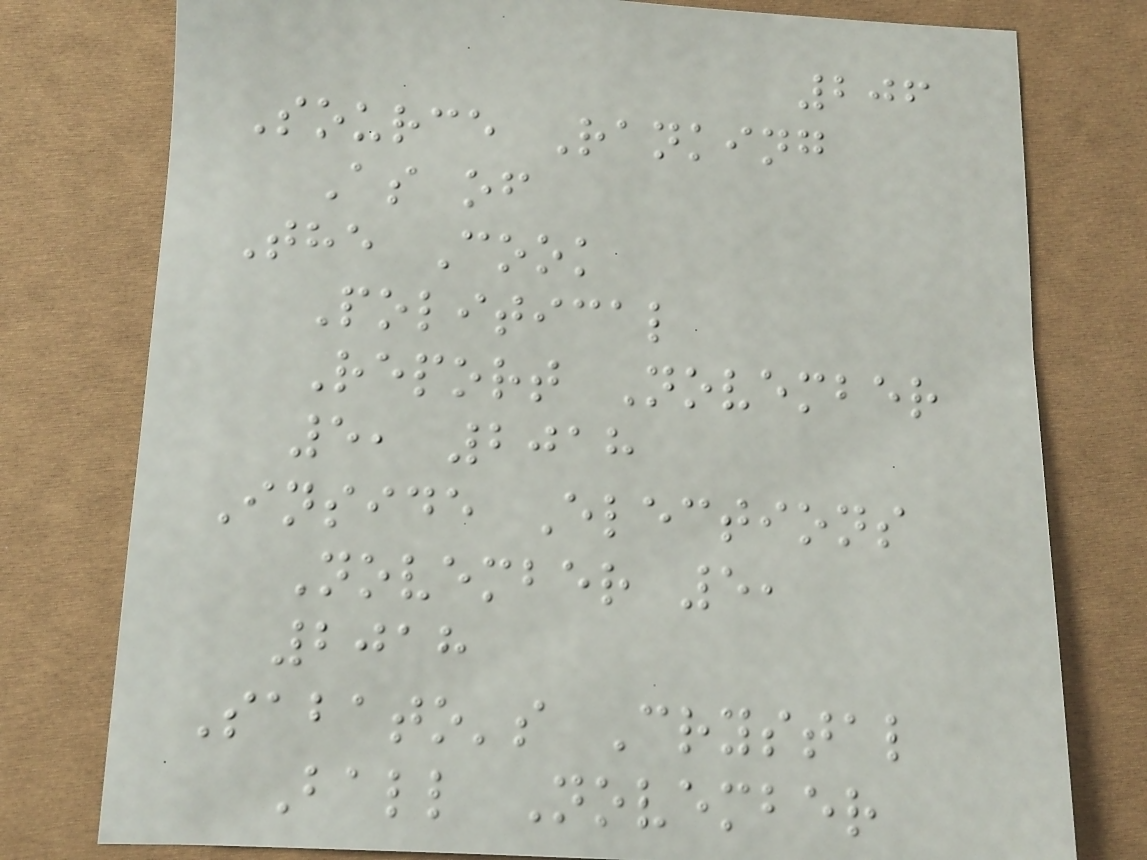206
Source Ranking
As of
The Cook
Political
Report November
5, 2018
Inside Elections
November 5,
2018
Sabato's Crystal
Ball November
